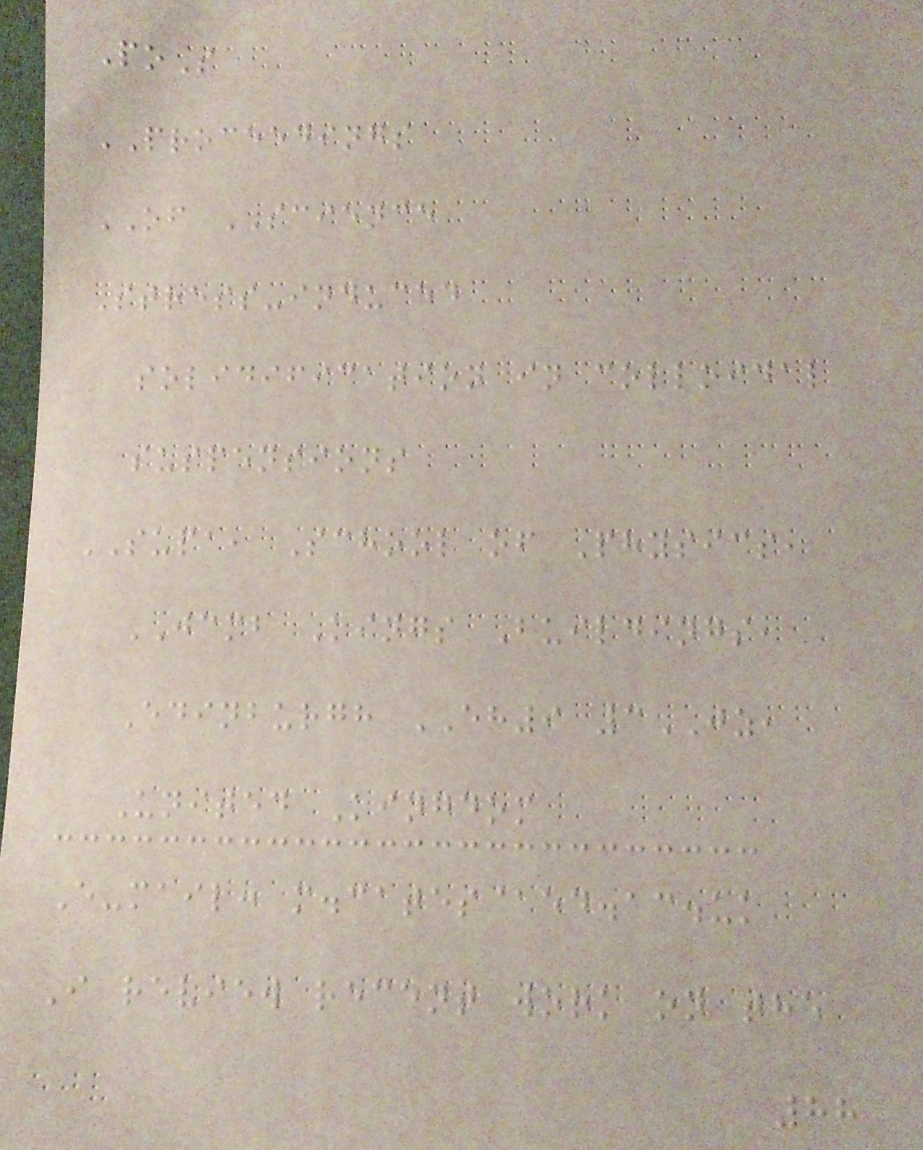PoS
PROCEEDINGS
OF SCIENCE
Stress-induced
solidification in colloidal
suspensions
SUPA, School of Physics,
JCMB Kings Buildings,
Edinburgh EH9 3JZ,
United Kingdom
E-mail: m.cates@ed.ac.uk
I review recent work on the
88
